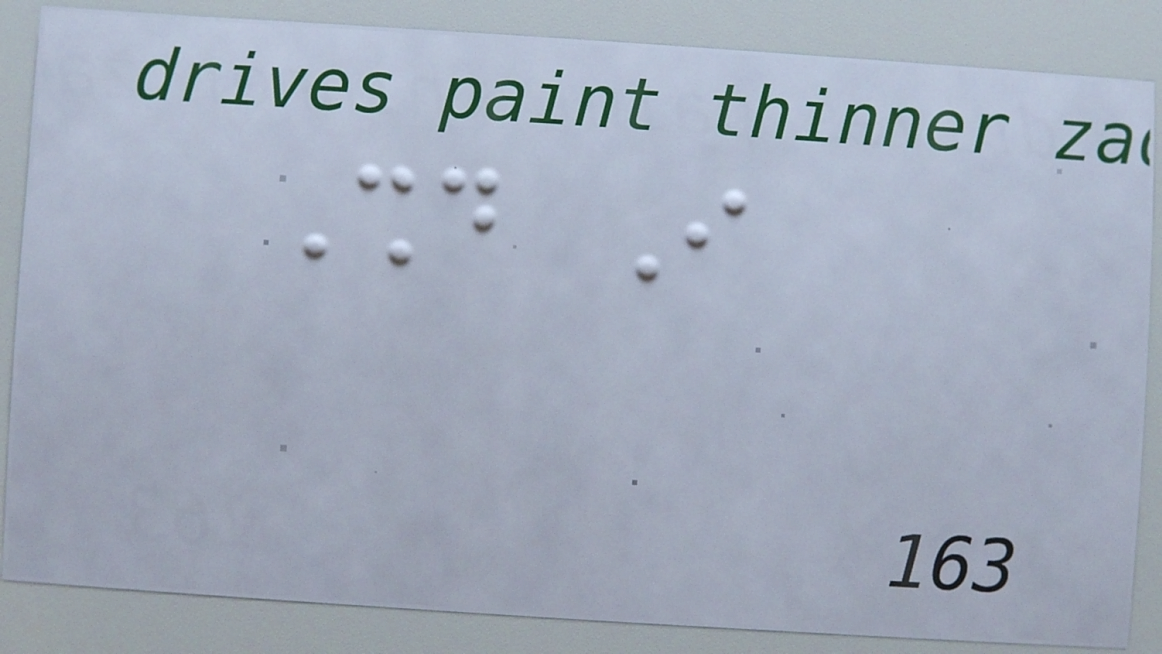Should I
